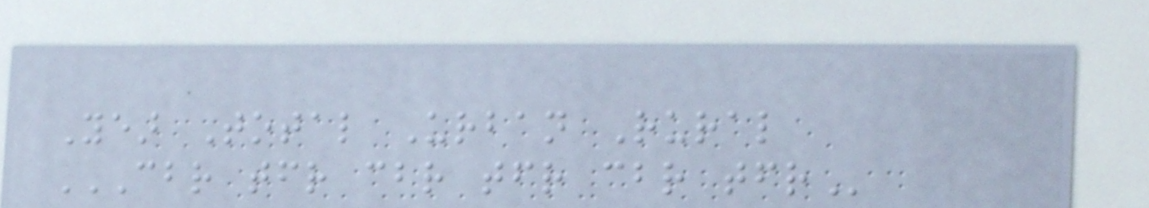Year Total Urban Rural
CBR TFR CBR TFR CBR TFR
